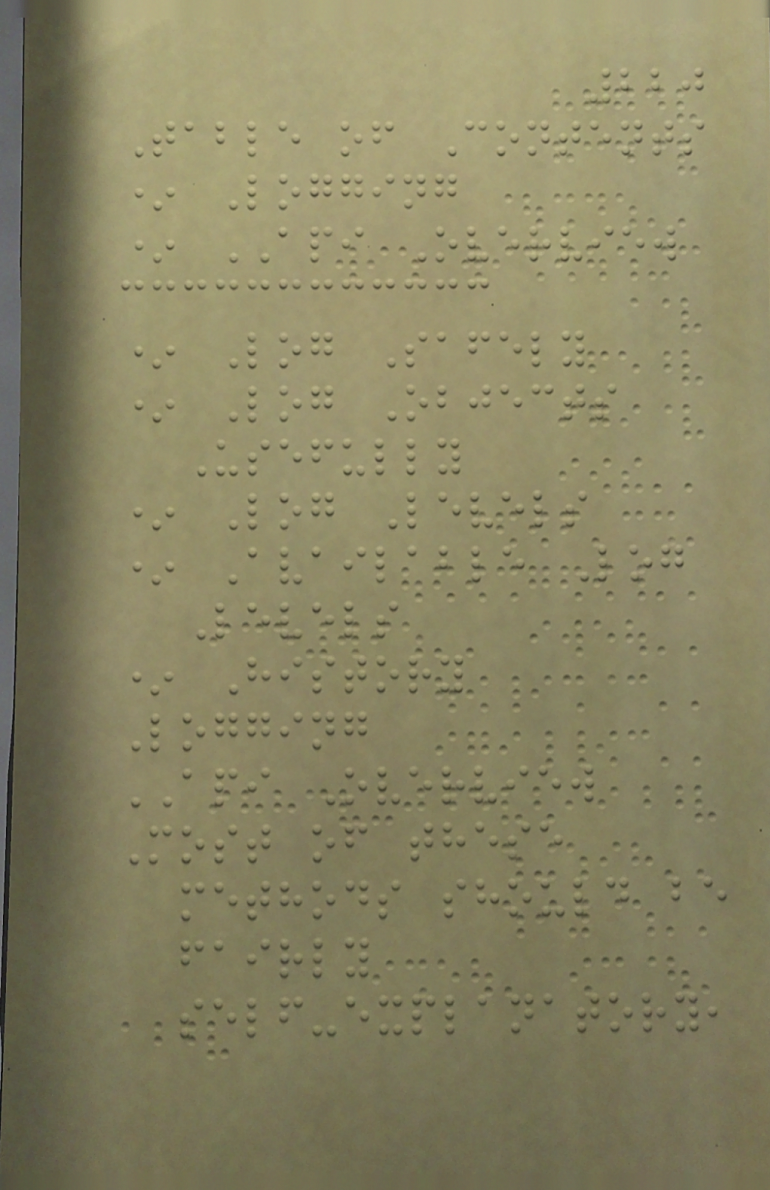220
Table of Contents
* Logging
* API Overview
* Log Safely
* Log Objects
Usefully
* Log Levels
* Available Log
Levels
* History
Logging
API Overview
Most of these
methods should be
fairly
self-explanatory,
